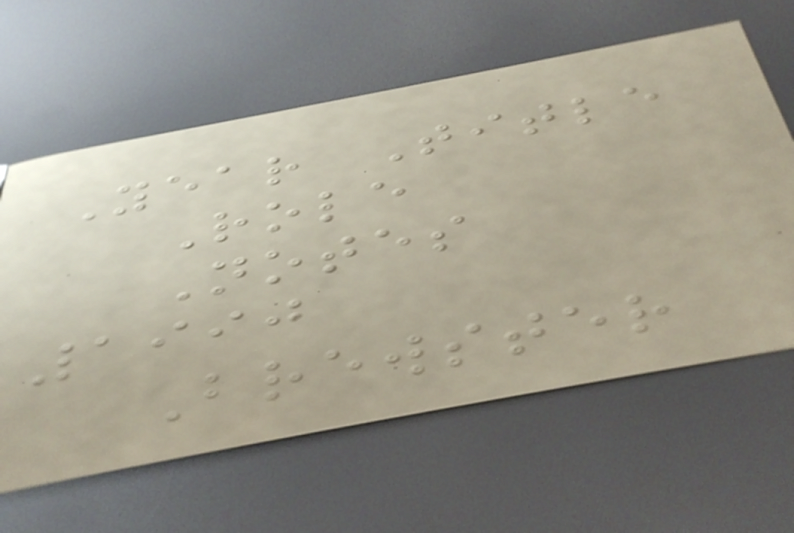Year Title
Role
Notes
1990
Brewster
